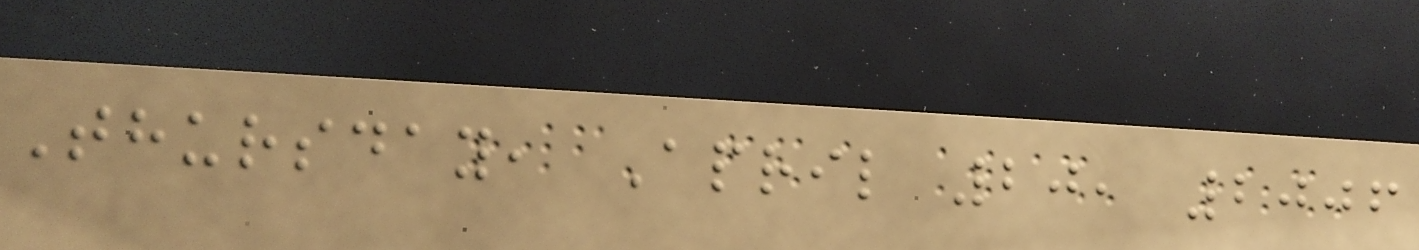Thursday, April 20, 2006
